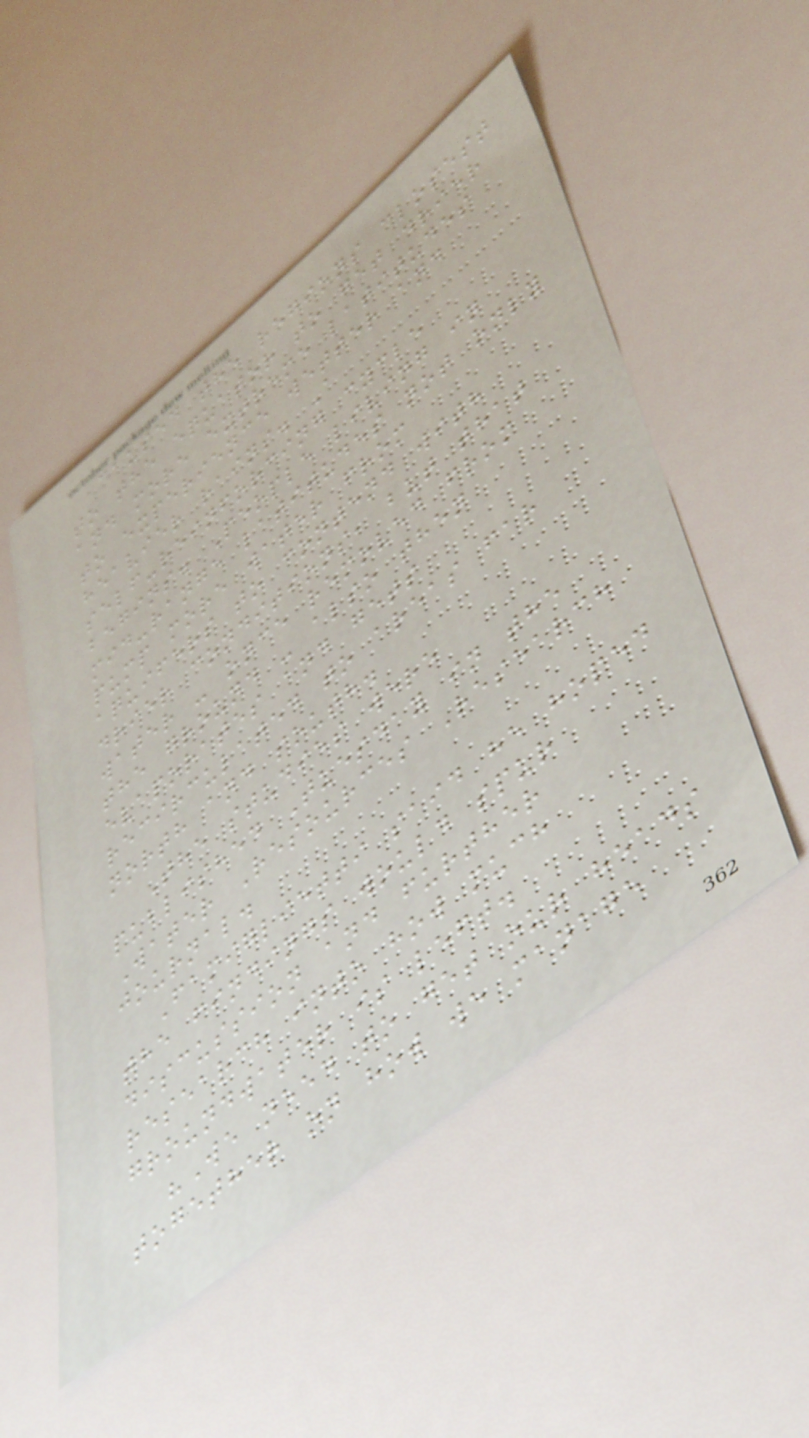caused the regions closest
to the equator to get drier
and more extreme latitudes
to experience wetter and
heavier rains. A
self-reinforcing cycle
begins. People living in
mid-range latitudes not only
pump more water from
aquifers to contend with
drier conditions, but that
water - once removed from
the ground - also then
evaporates and gets
recirculated to areas far
north and south.
The studies were
published Tuesday in the
Water Resources Research
journal.
Famiglietti said he hoped
the findings would spur
discussion and further
research into how much
groundwater is left.
"We need to get our heads
together on how we manage
